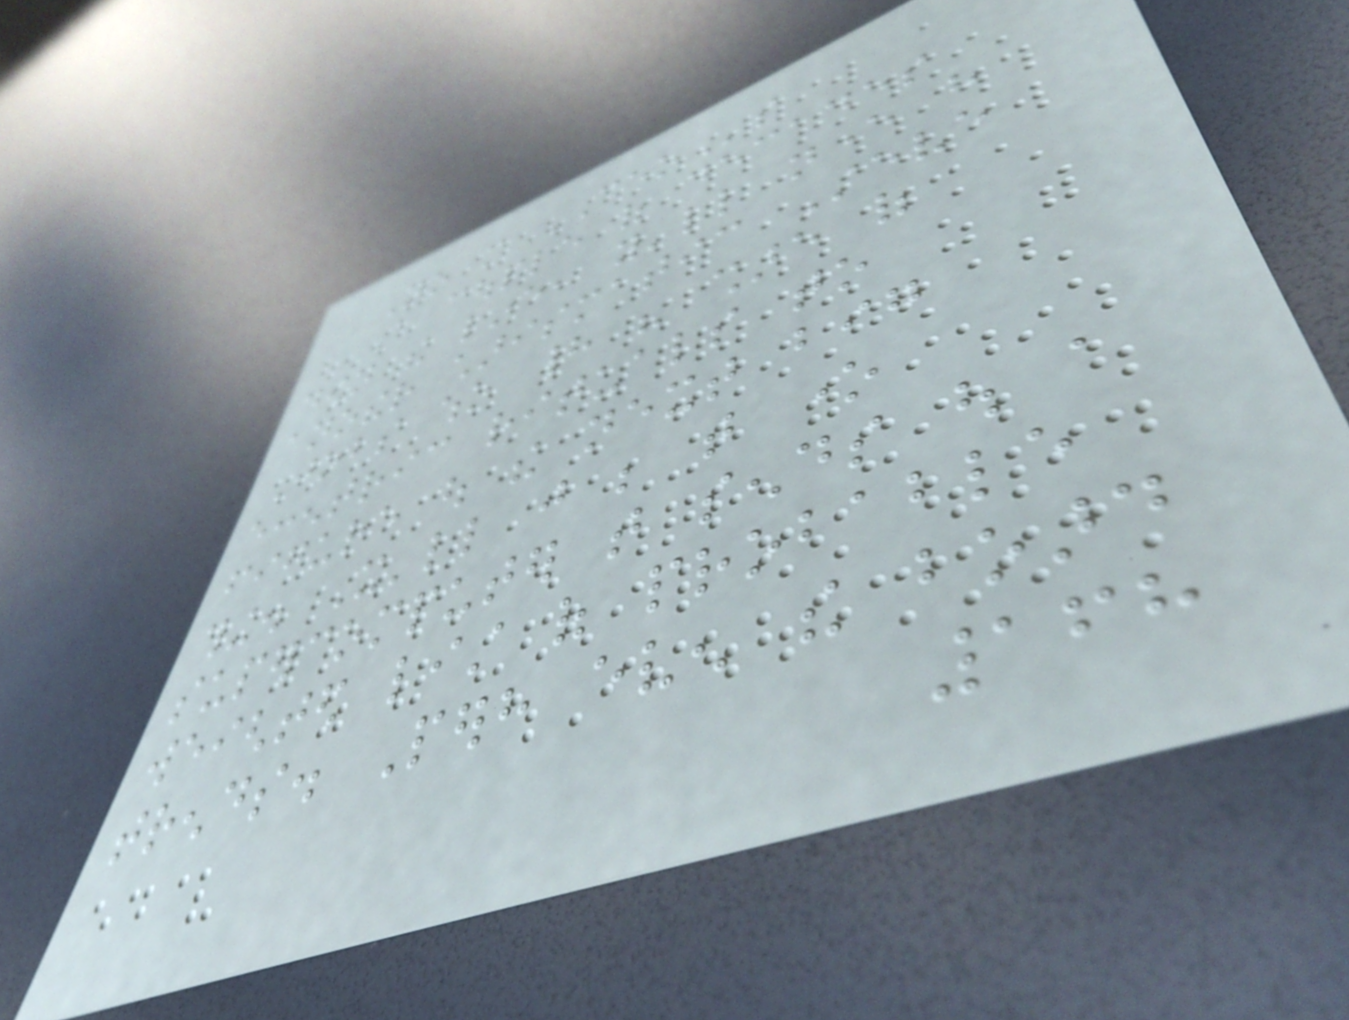No more CEOs
A couple of decades
down the line, you'll never have
another charismatic Steve
Jobs who had his share of
eccentric rituals to
figure out the next big
thing. It'll just be that one
supercomputer that sends out a
weighted list of probable
trends. Perhaps even the board
168
